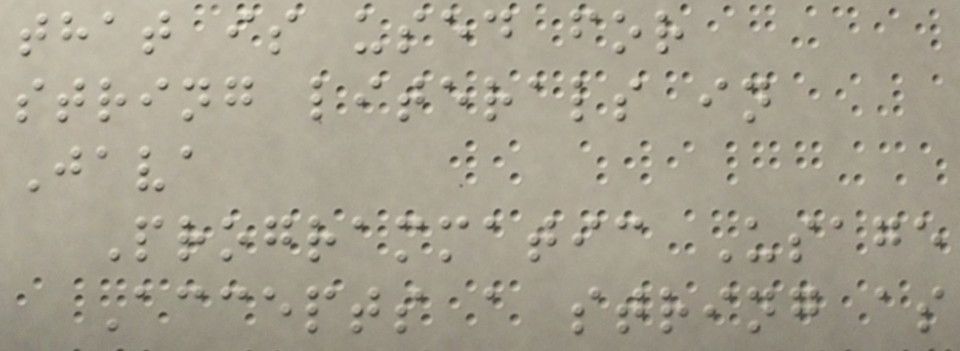that is used for
string literals in
Java
Programmatic Usage
Accepts a string as
